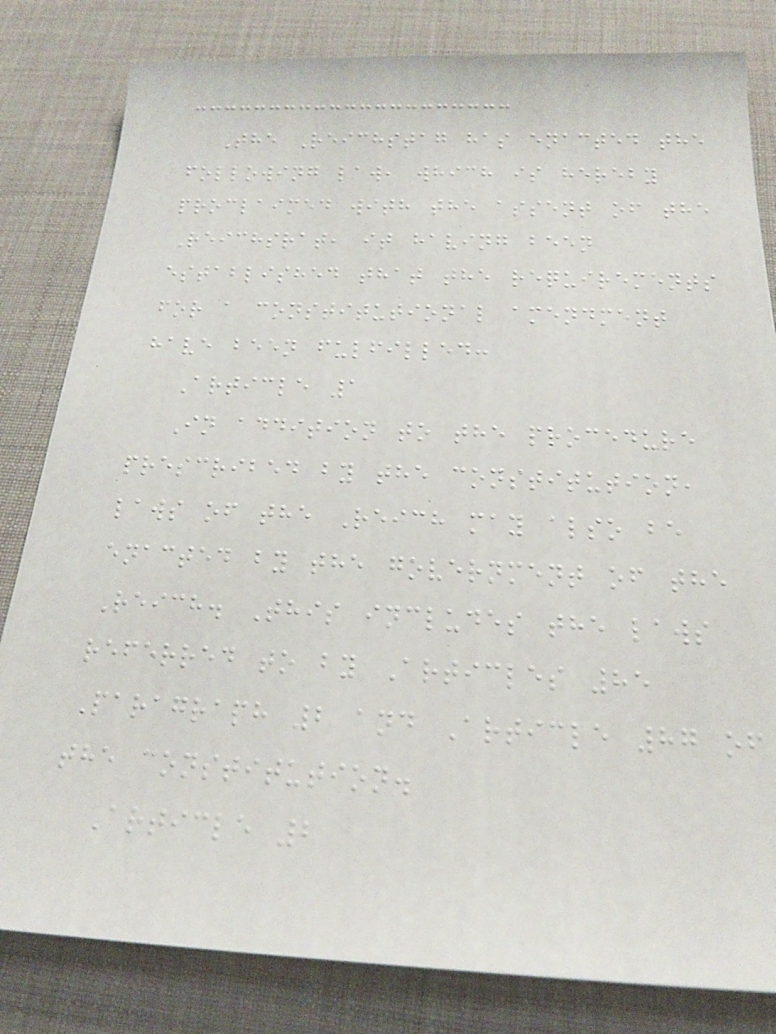The Reichstag has enacted the
following law, which is hereby
proclaimed with the assent of the
Reichsrat, it having been
established that the requirements
for a constitutional amendment
have been fulfilled:
Article 1
In addition to the procedure
prescribed by the constitution,
laws of the Reich may also be
enacted by the government of the
Reich. This includes the laws
referred to by Articles 85
Paragraph 2 and Article 87 of
the constitution.
Article 2
